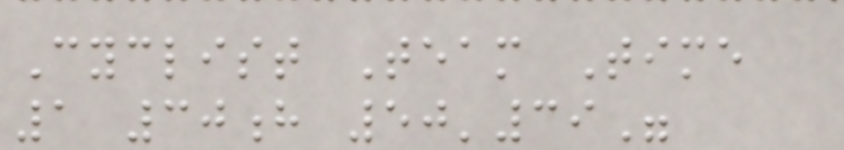Cyclist Team Time
1 30h 50'39"
